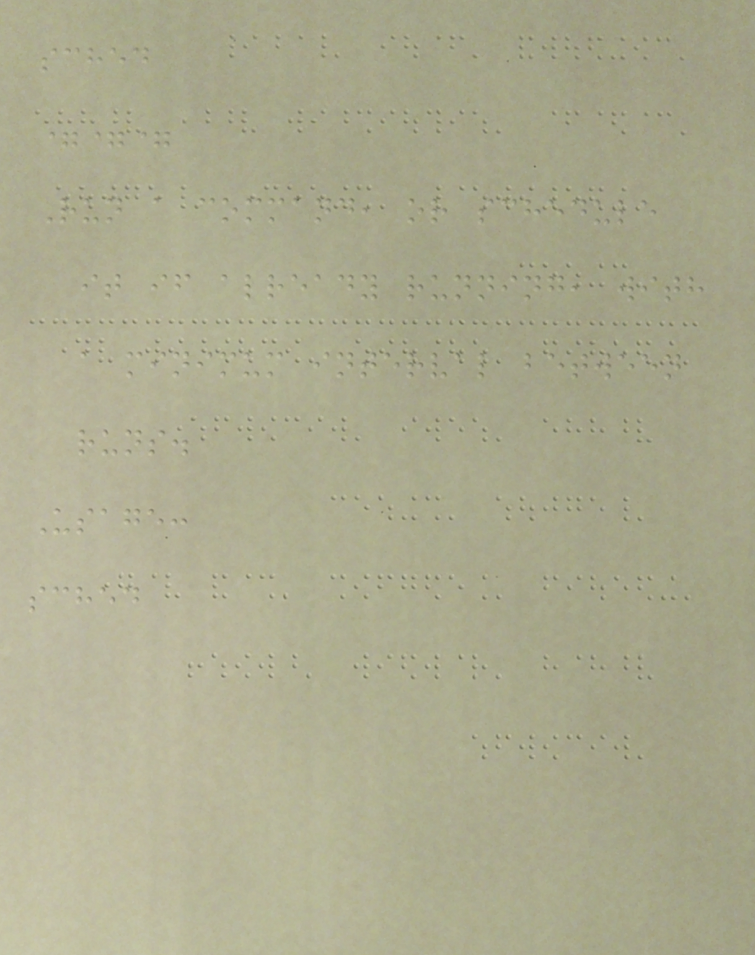sched
===
Run a command, or schedule
it if already running, with
a minimum interval between
runs.
Usage:
sched
